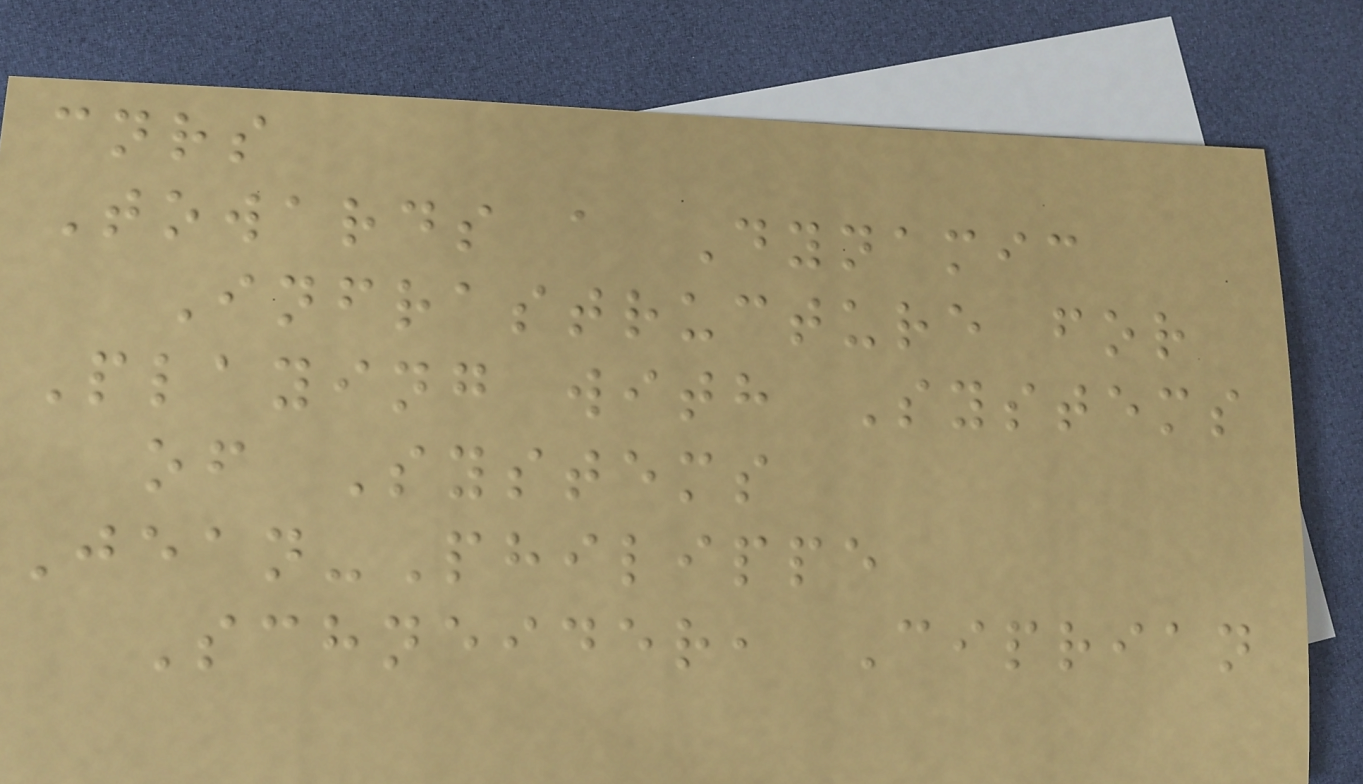cnrs
Towards a Dynamic
Infrastructure for
Playing with Systems
of Systems
Jean-Philippe
Schneider, Ciprian
